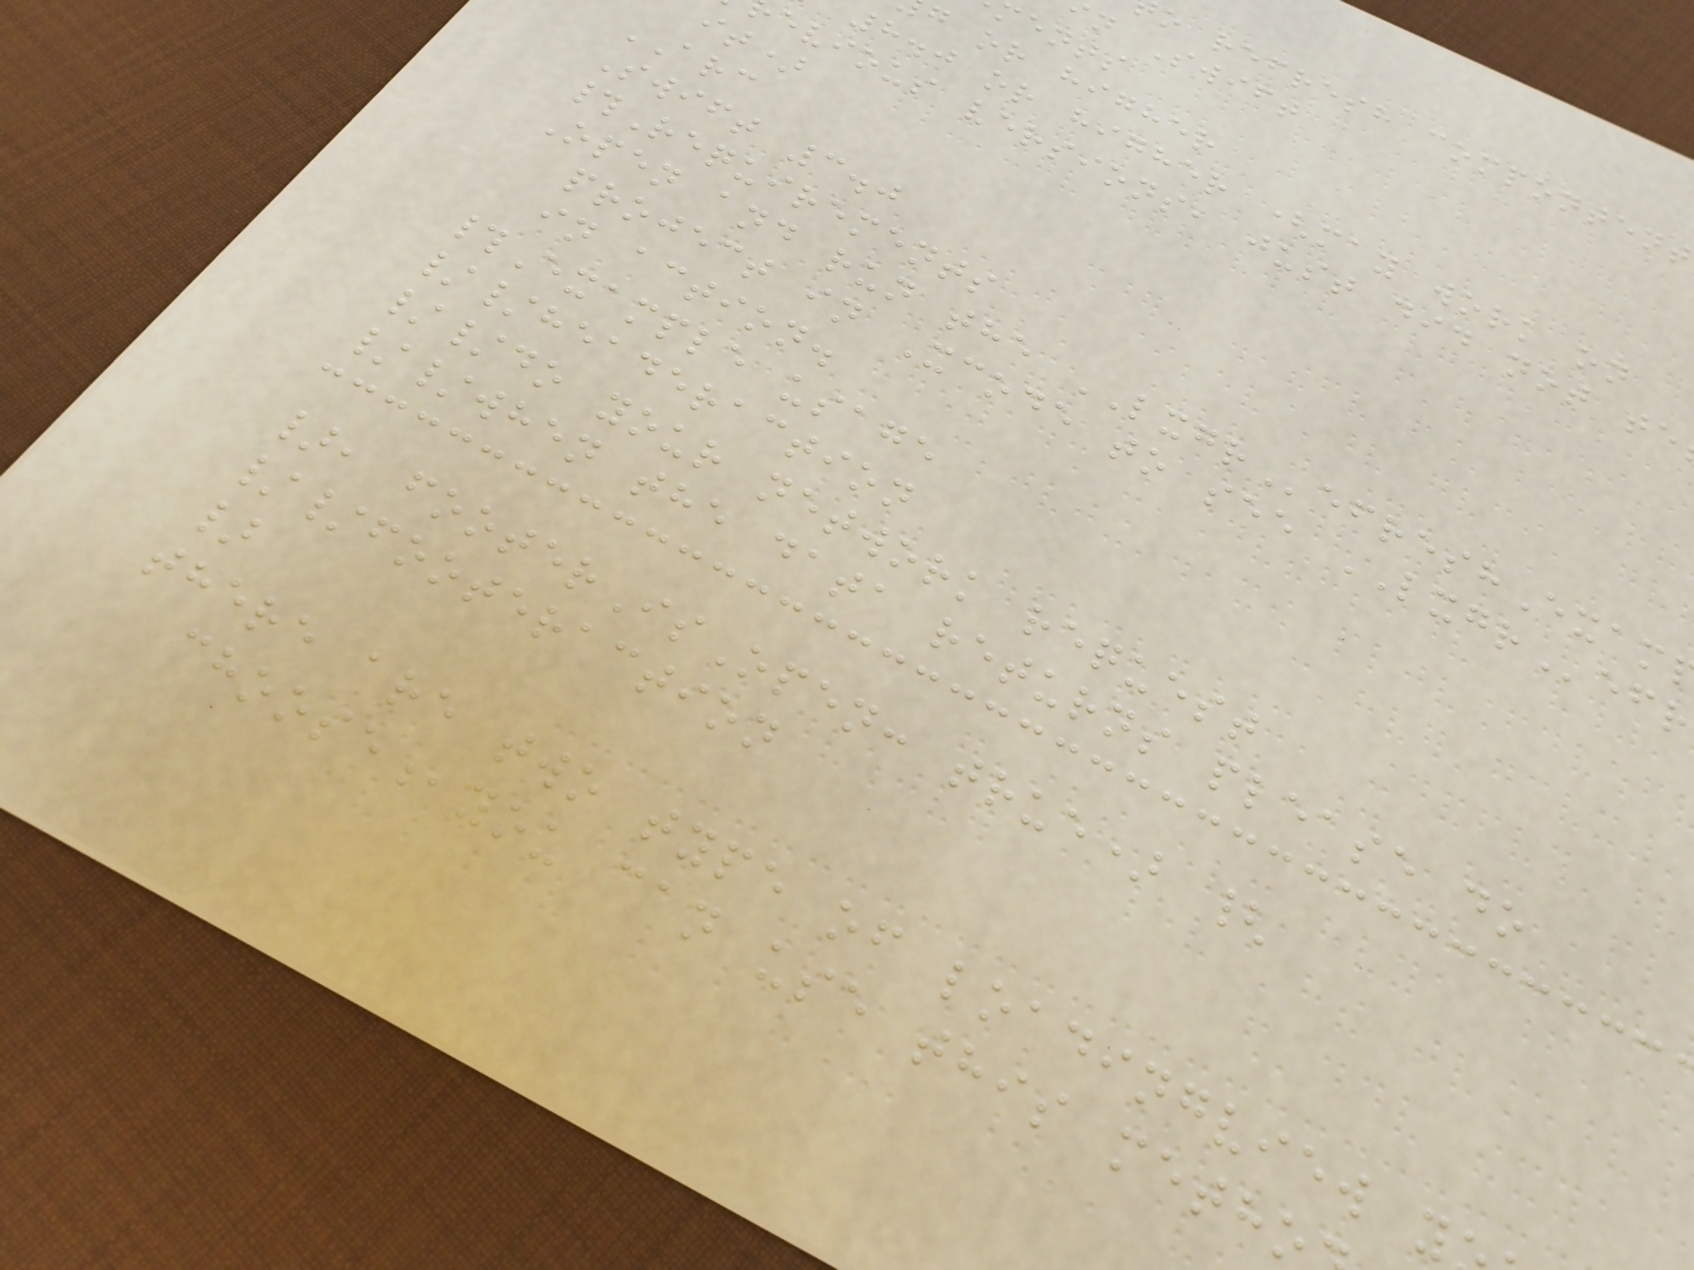o refresh compontent
n Swift
ments
g or higher
8.0 or higher (may work on
evious versions, just did not te
it)
ARC
Swift 3.0
#Requirements
Open and run the LXGRefreshExam
project in Xcode to see LXGRefr
in action.
#Example usage
//headeraction
//do your network request
//when the data returns please do
}, footerIsOpen: true) {
//footeraction
}
there are two type of loadingview y
choose,you can use this metho
